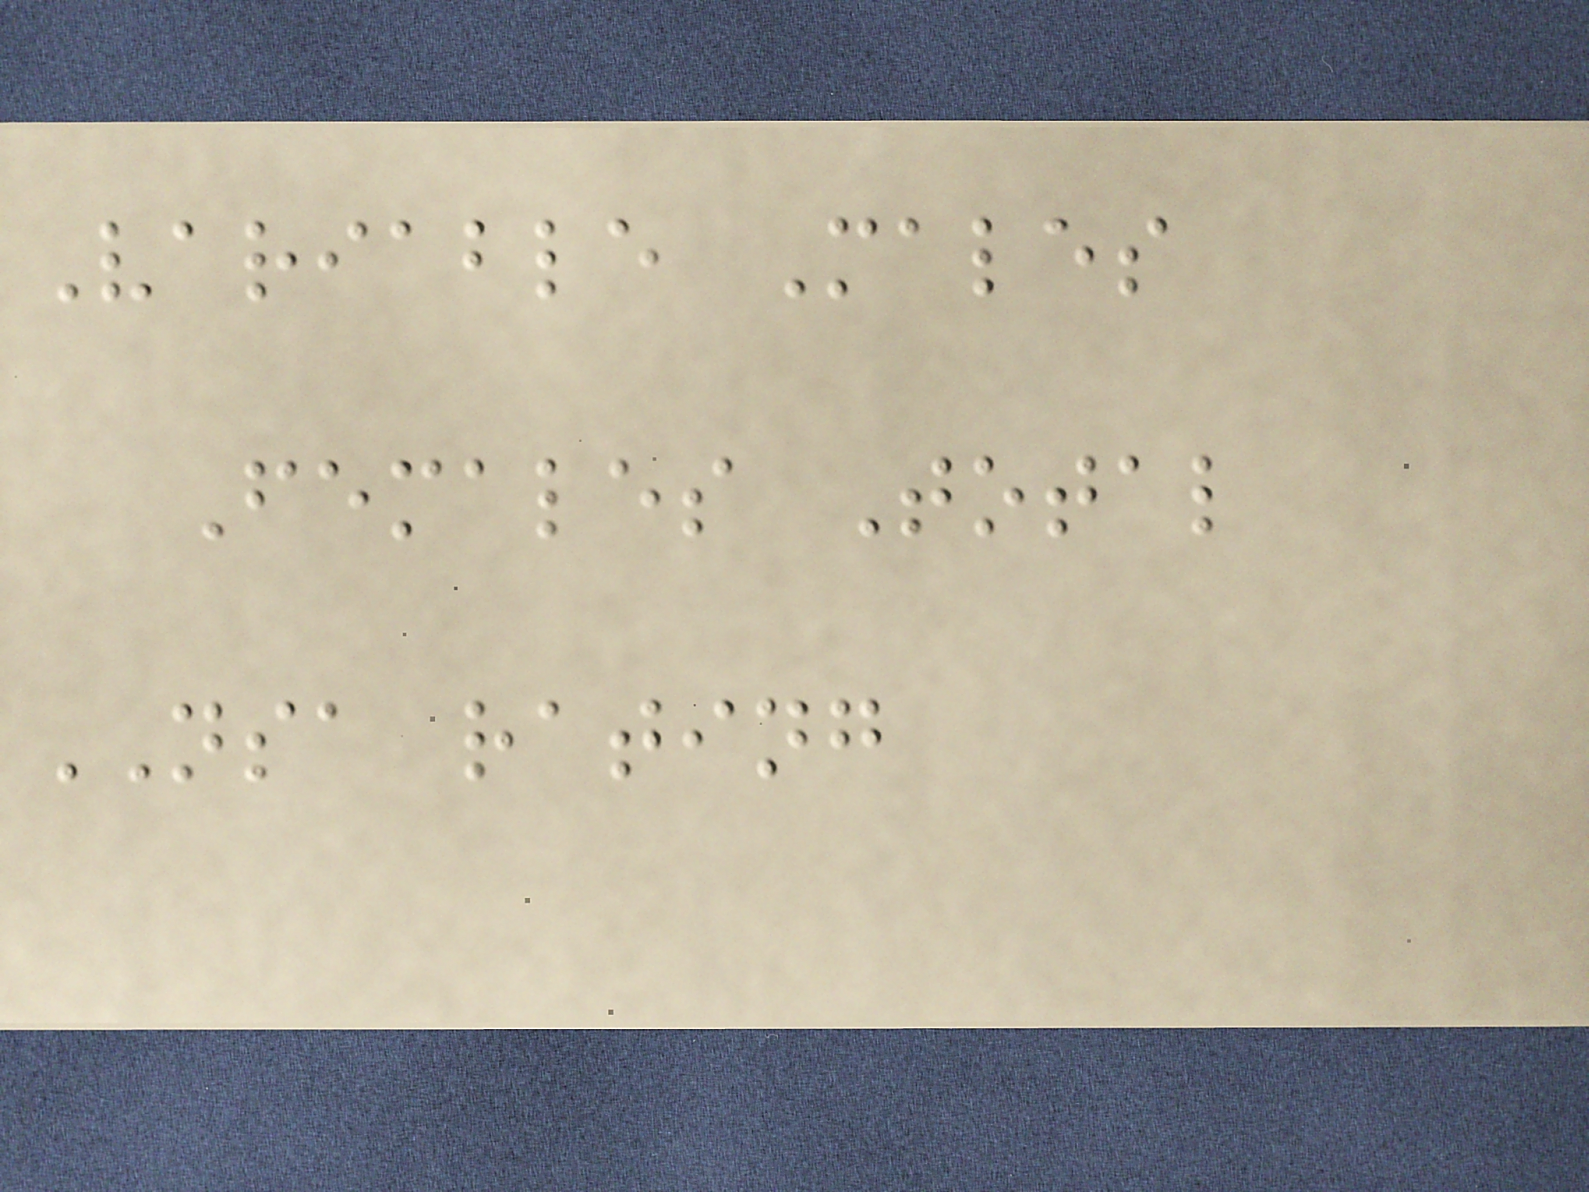Variable Males
Females Total
NSA rating
